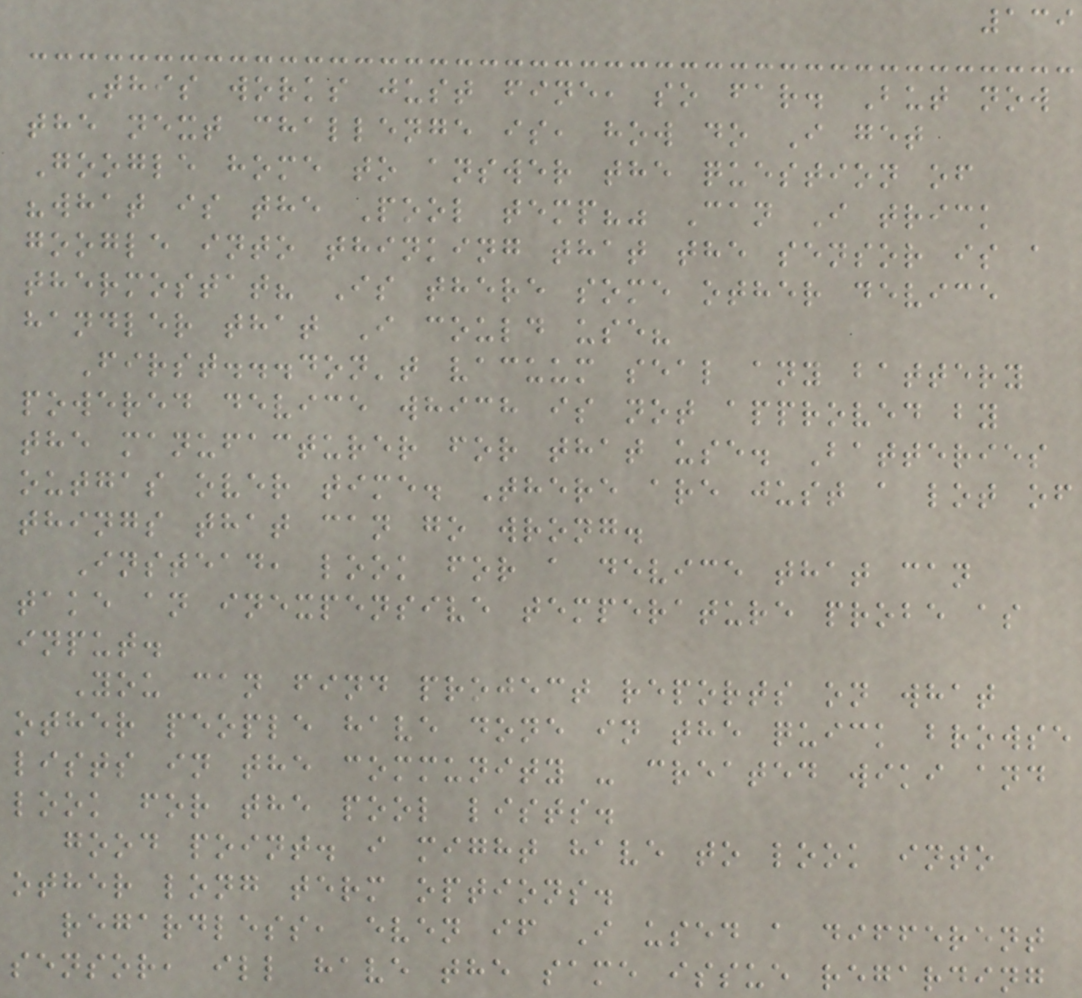139
This works just fine, so far. But now
the next challenge is, how do I get
Google home to answer the question of
"what is the Pool temp?" Can I trick
google into thinking that the sensor is a
thermostat? Is there some other device
handler that I could use?
First...don't vacuum seal any battery
powered device which is not approved by
the manufacturer for that use. Batteries
outgas over time. There are just a lot of
things that can go wrong.
Instead, look for a device that can
take an inexpensive temperature probe as
input.
You can find project reports on what
other people have done in the quick browse
lists in the community - created wiki and
look for the pool lists.
good point. i might have to look into
other long term options.
regardless, even if I used a different
sensor, ill have the same issue regarding
